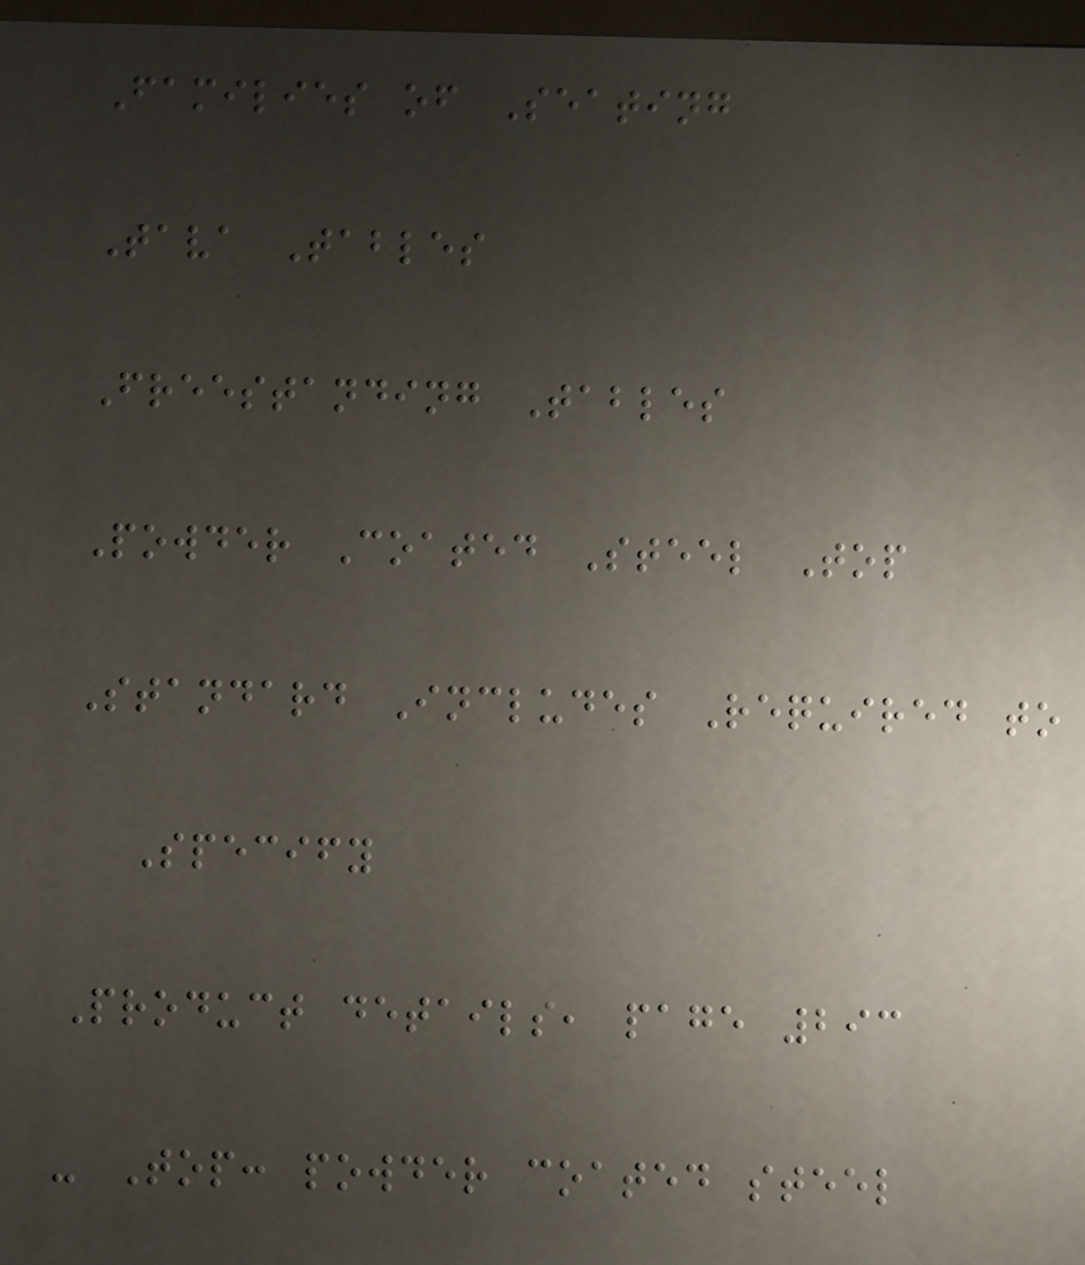Families of Seating
Tava Tables
Freestanding Tables
Powder Coated Steel Top
Standard Includes Required to
Specify
Product details, page 293
- Top: powder coated steel
